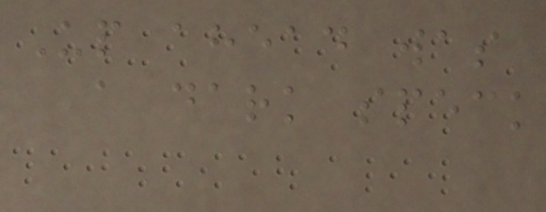Up ahead was
a dark speck
